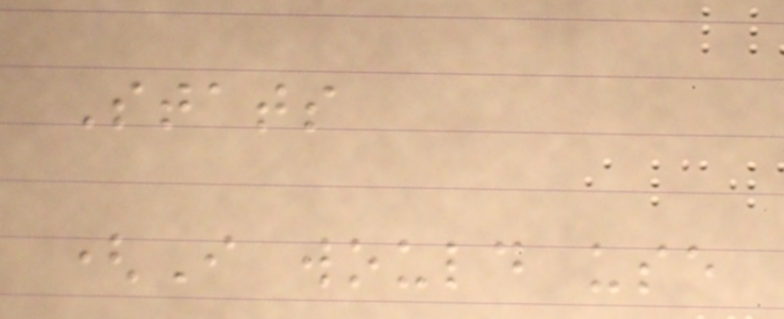Stats
(I would use
